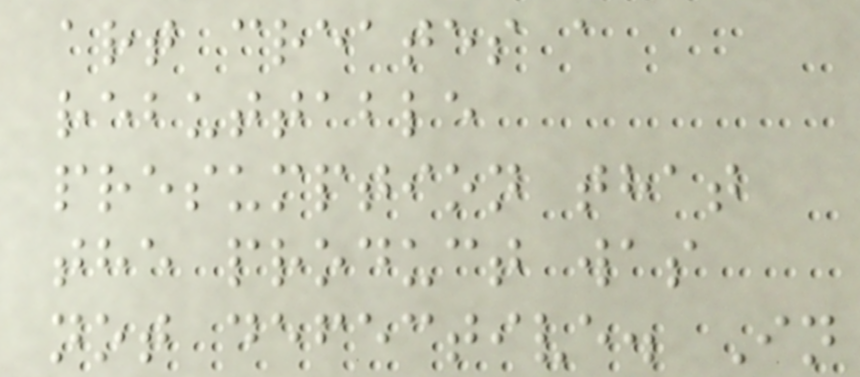art creates a
rebuttable
presumption that
the product was
not defective. In
